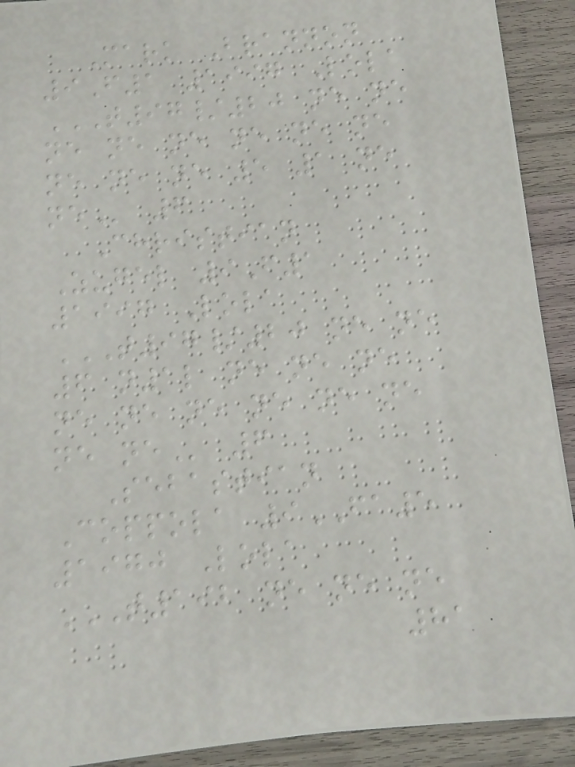Mark Brannon
9F1 1997 Lola
T97/20 NE NE
NE NE NE NE NE NE
NE NE NE 5 1 NE
NE 6
Christian
Zugel 9F1
1997 Lola
T97/20 NE NE
6 N1L NE NE NE
NE NE NE NE NE NE
NE NE 6
Sebastian
Coppola 9FA5
1970 Lola
T192 NE NE NE
81
